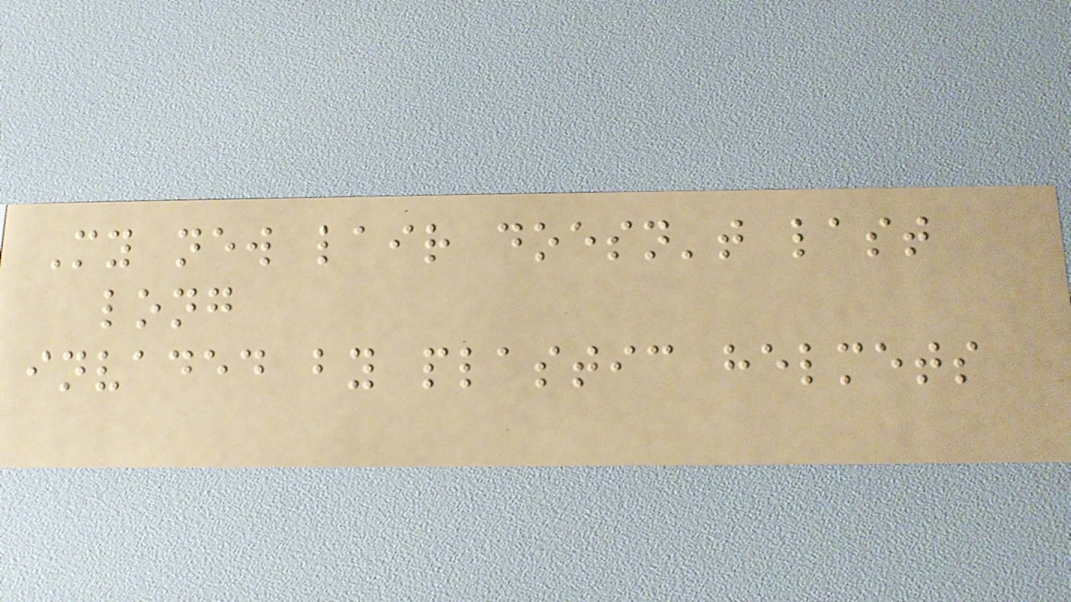My new lair doesn't last
long
invaded by plastic helmets
